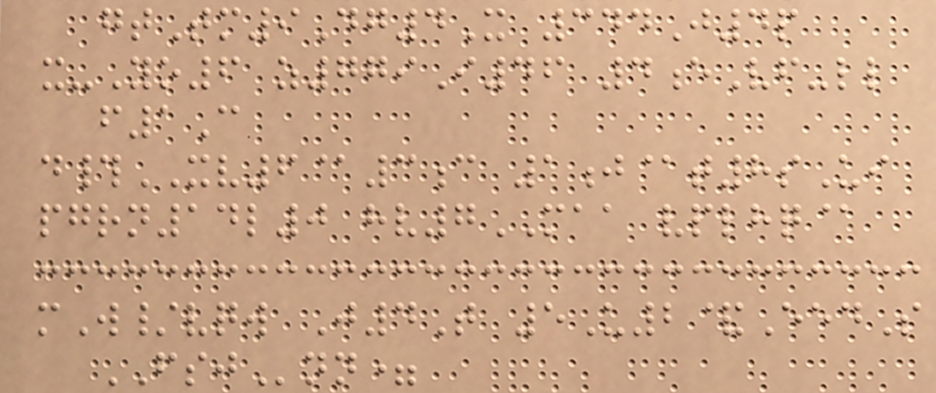gtTm9Dg4X 344J4p
x-Yo6 z779I46 4eVf-ll
f1C
d#XV6@3c 1j@t8sUi
pgrn14l0 hv7MAA vplhq@
mW/vqw J4T 5U2&EedS
FSJnn=
